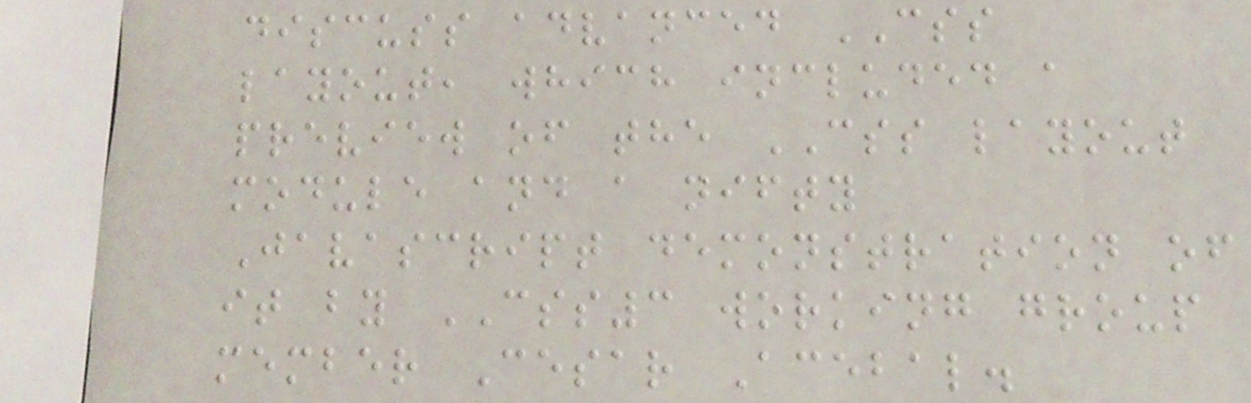discuss advanced CSS
layout, which included a
preview of the CSS layout
module and a nifty
Javascript demonstration of
it by CSS3 working group
member Cesar Acebal.
